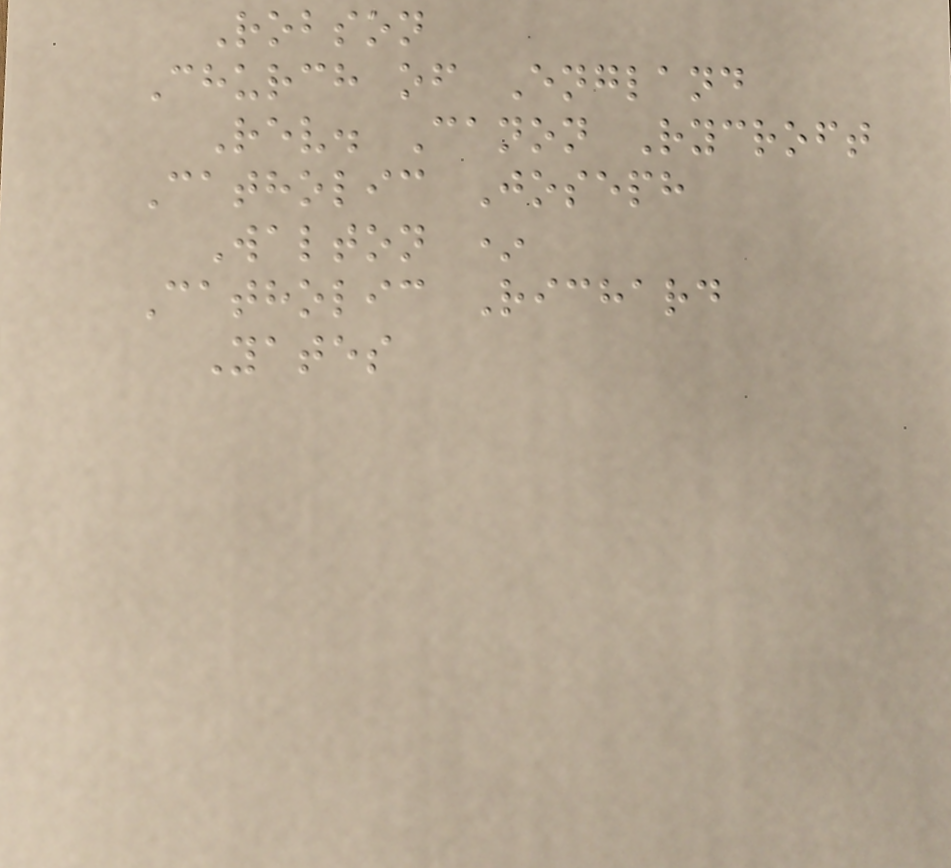Robson
Church of England
Rev. Canon Rycroft
Catholic Joseph
Walton *
Catholic Richard
Yates
